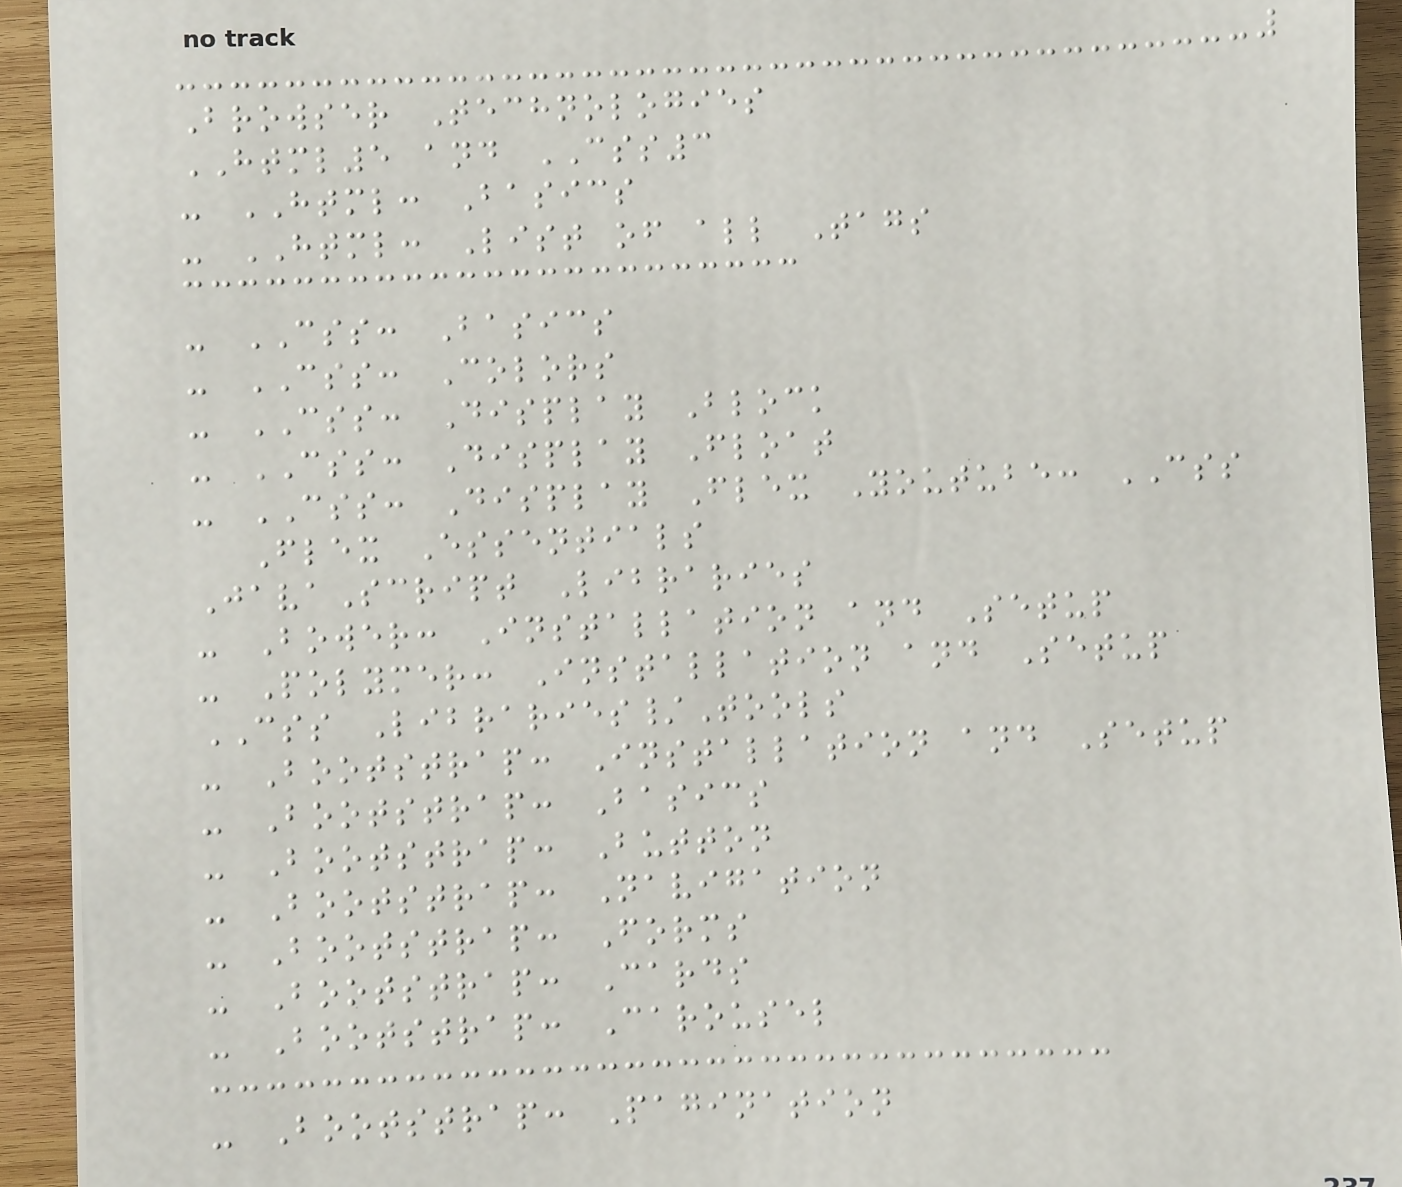Browser Technologies
HTML5 and CSS3
- HTML: Basics
- HTML: List of all Tags
- CSS: Basics
- CSS: Colors
- CSS: Display Block
- CSS: Display Float
- CSS: Display Flex Youtube: CSS
Flex Essentials
JavaScript Libraries
- Bower: Installation and Setup
- Polymer: Installation and Setup
CSS Libraries/Tools
- Bootstrap: Installation and Setup
- Bootstrap: Basics
- Bootstrap: Button
- Bootstrap: Navigation
- Bootstrap: Forms
- Bootstrap: Cards
- Bootstrap: Carousel
- Bootstrap: Pagination
